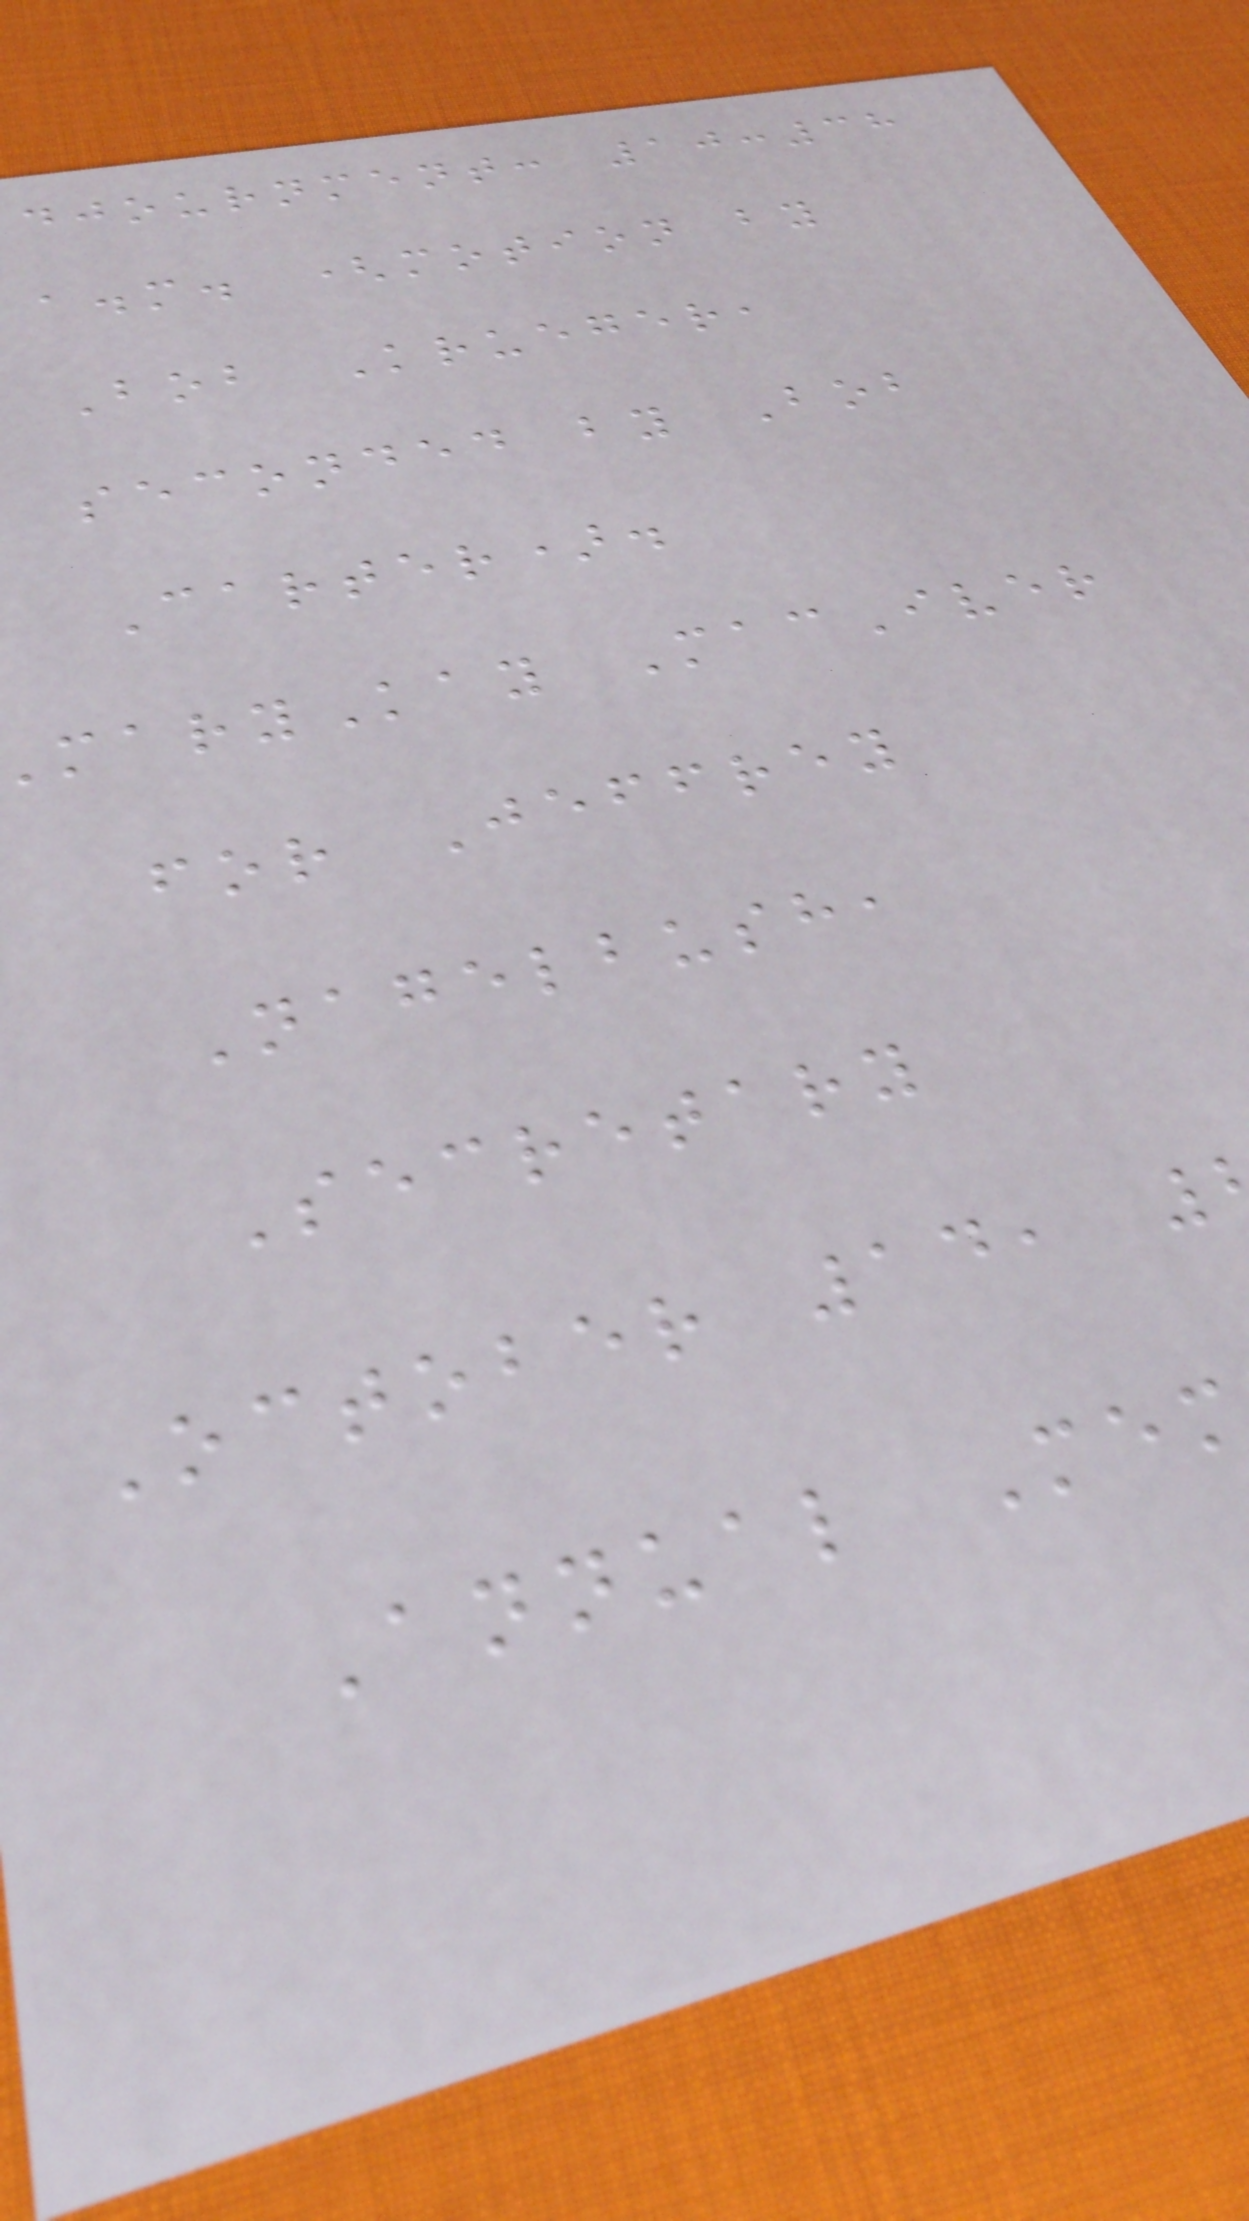djournment: 10:38
a.m. (motion by
Bob Krueger,
seconded by Bob
Carter).
aryKay MacIver
for Jeffrey
Nagelbush,
Secretary
October 14,
Annual Mem
